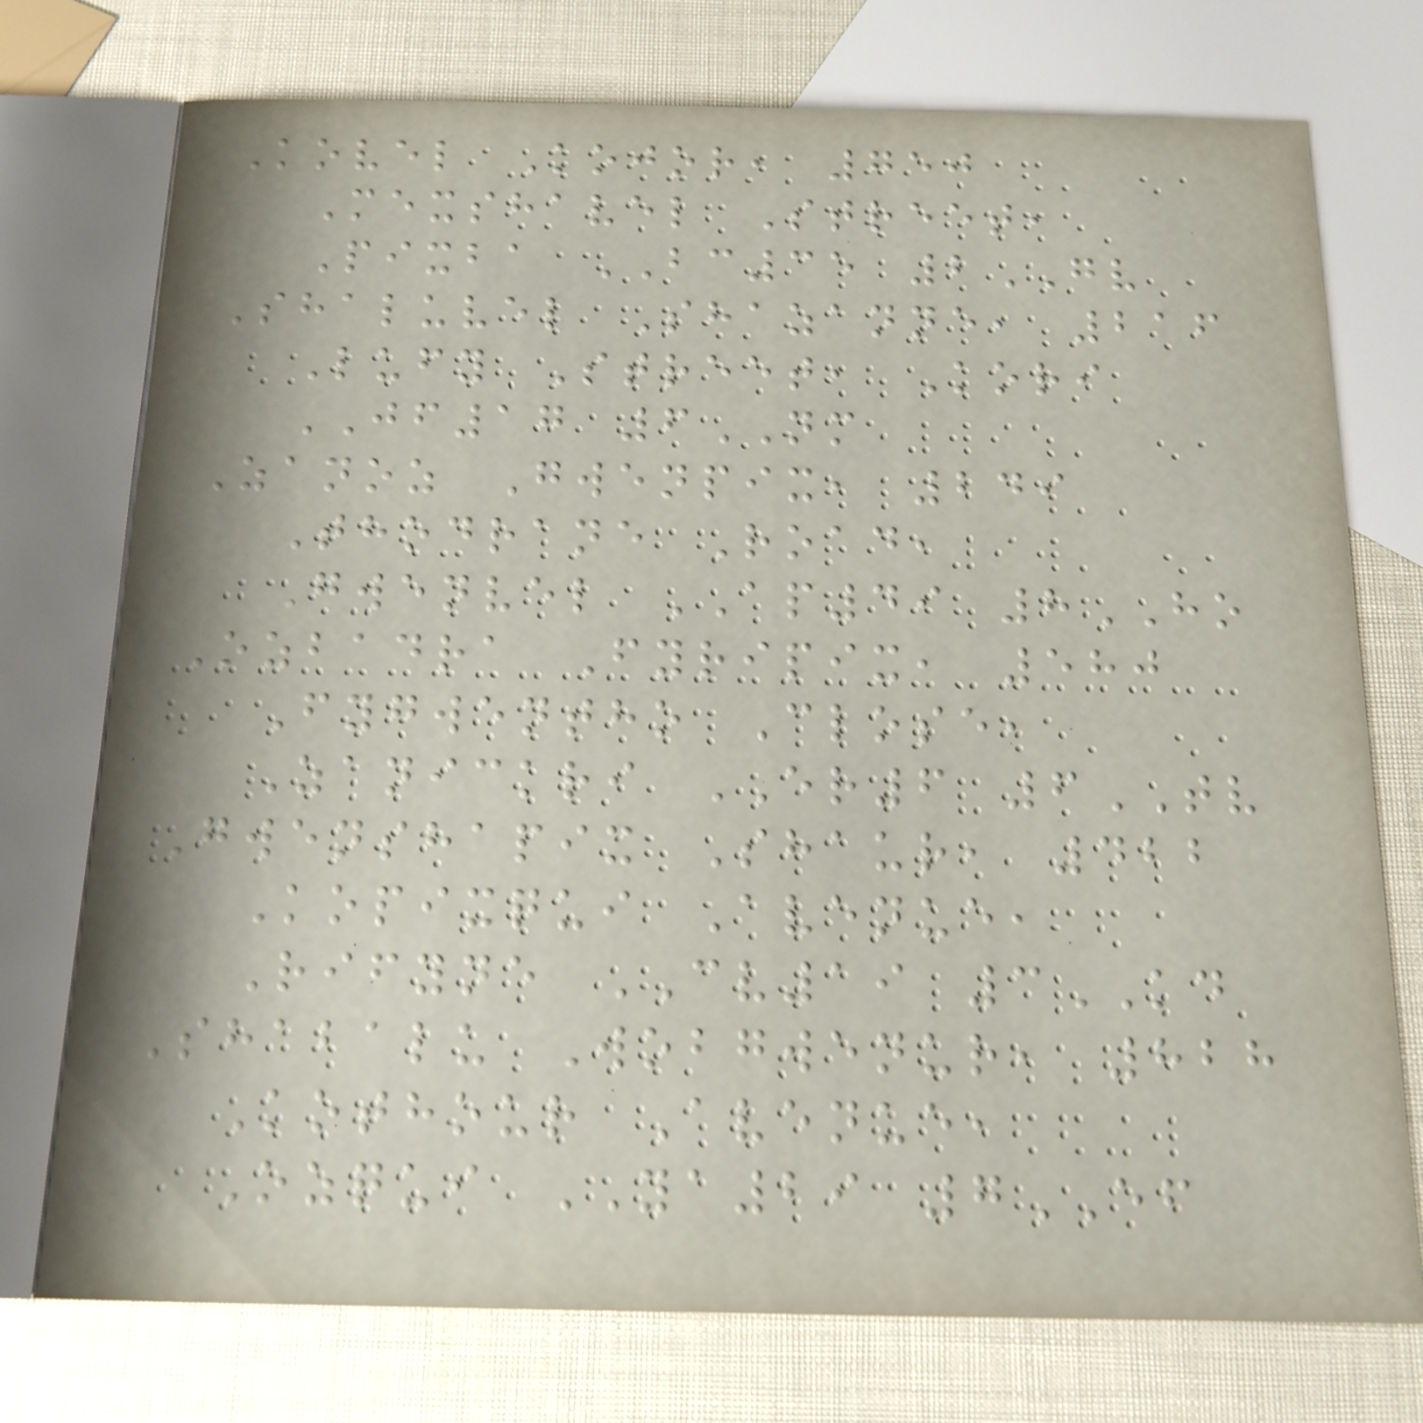Kovel Kojor, 750
Mexshavel Street,
Pixba BC35 2GV
Shaluvel Shazanne, 216
Lufy Street, Kori
JF17 6NM
Zanoz Gwenpix, 249
Thodrane Road,
Gwenvel AP49 8HO
Ozbadra Fyripix, 580
Fygwentho Close,
Zanickri ER6 6TV
Gwenshapix Shaur, 422
Kopixqui Avenue,
Rifyne CV19 3KD
Shabalu Wobgwenur, 828
Kothour Avenue,
Ozqui YA29 7EF
